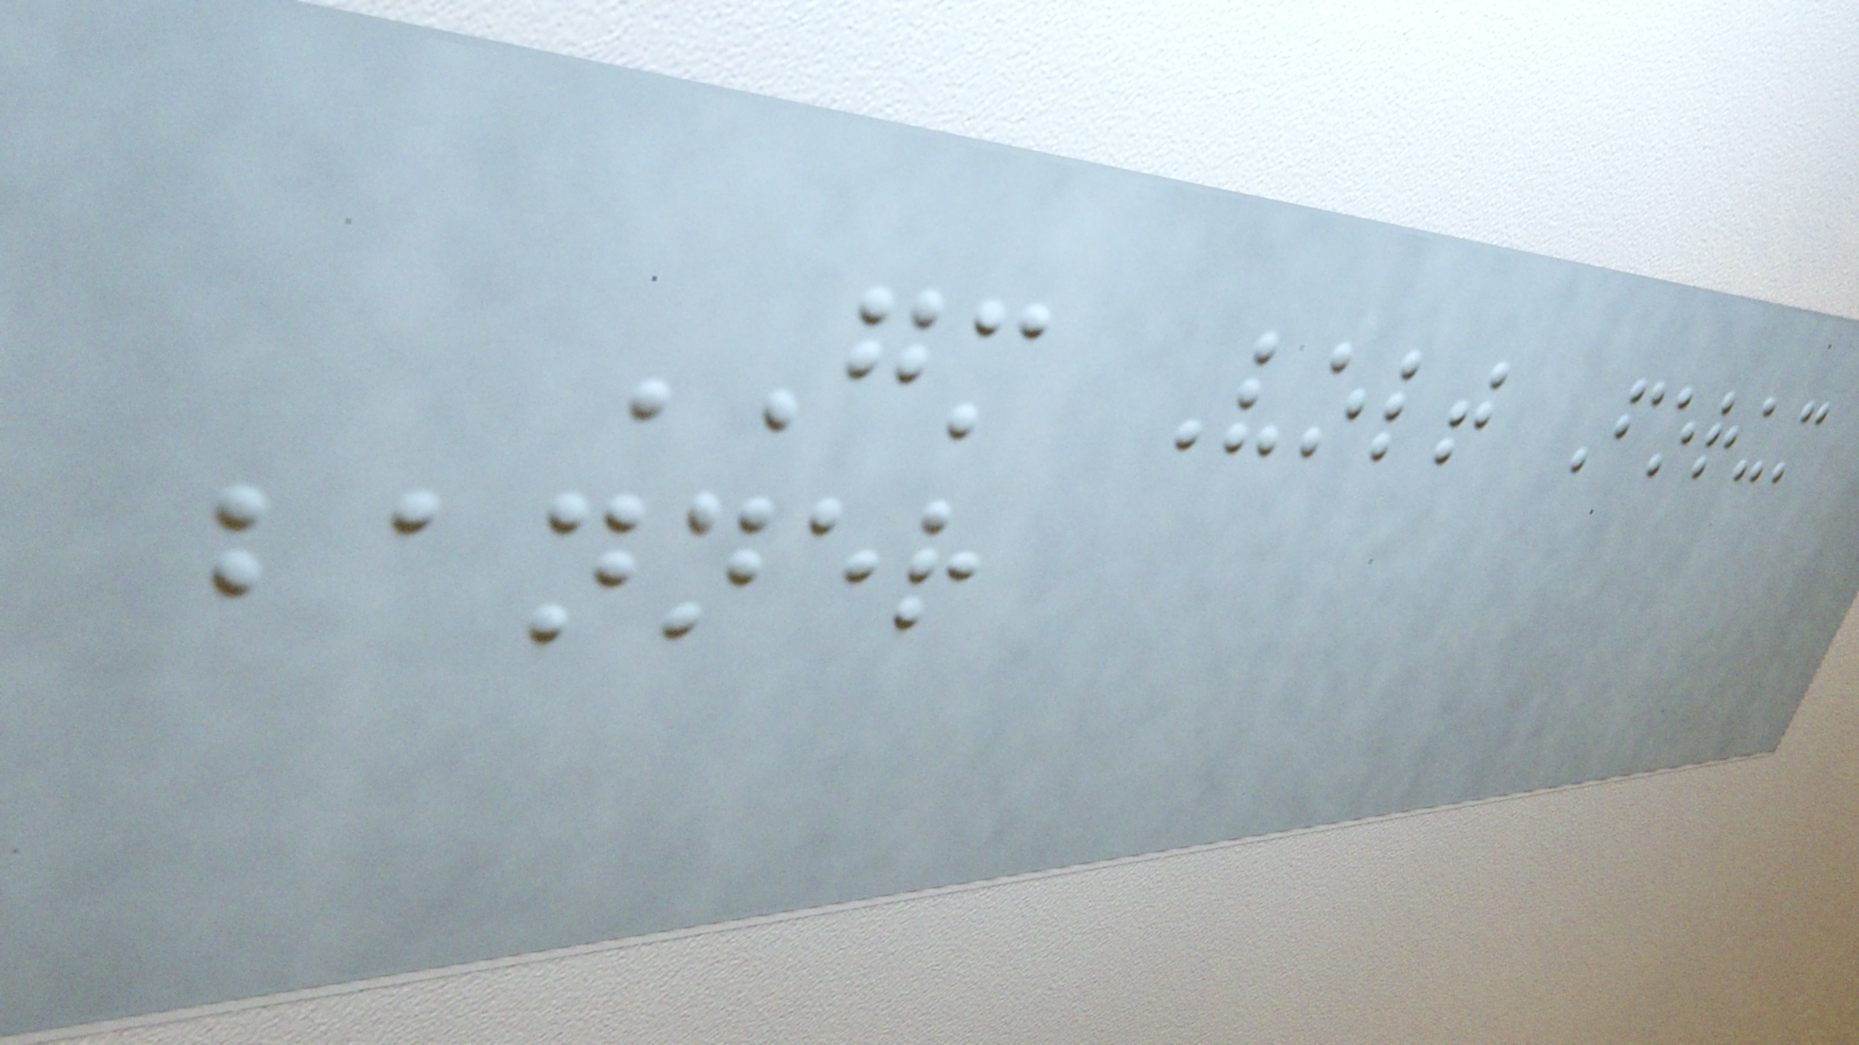GM Volt Forum
banner
